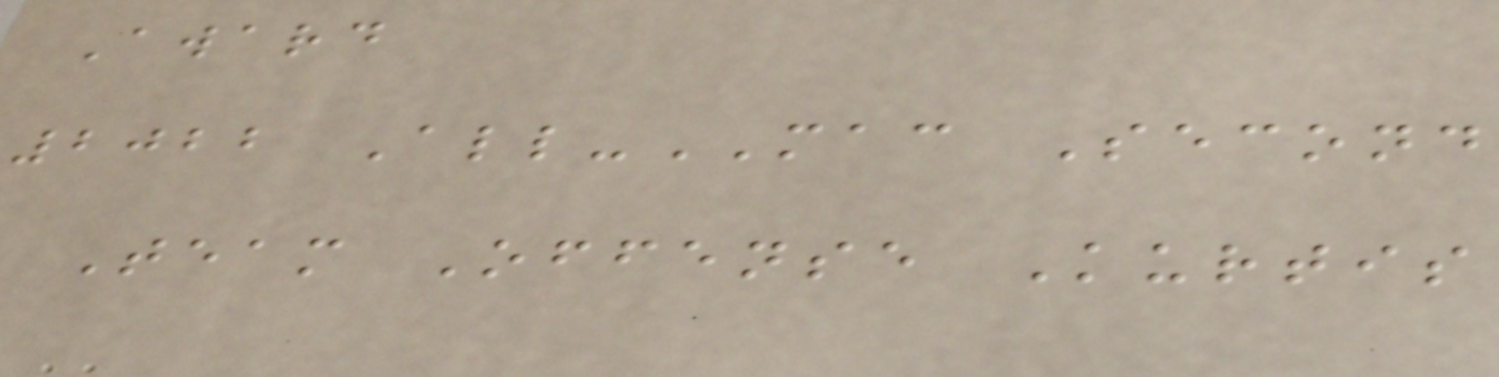Award
2022 All-MAC Second
Team Offense Kurtis
